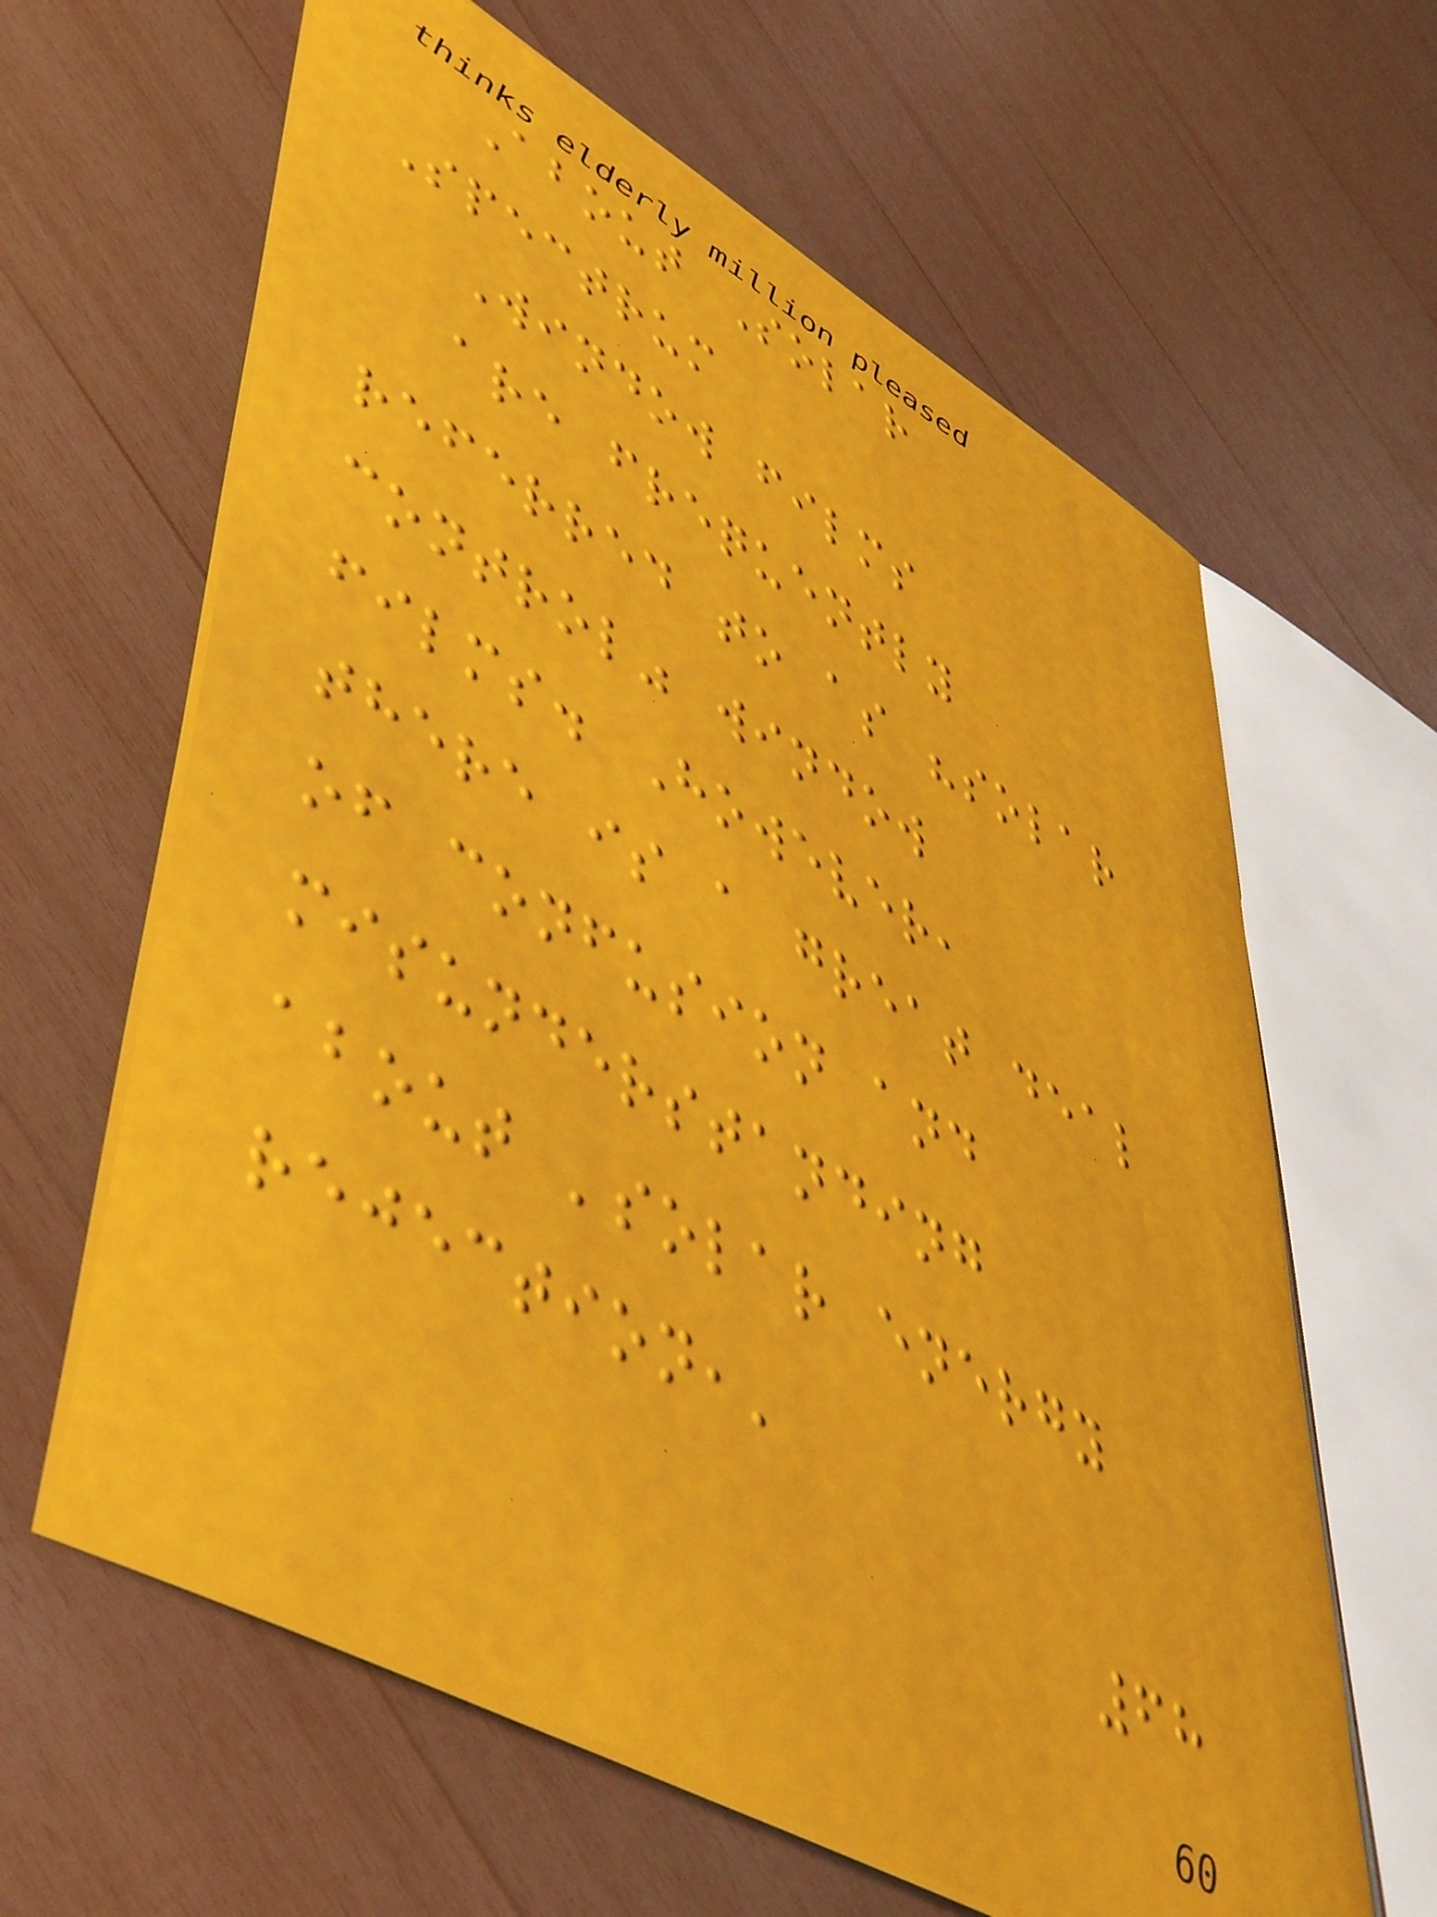About Solar
Spectrum
Window films
are frequently
referred to as "solar
control" window
films. However,
there is a great deal
of confusion and
misunderstanding
about 'solar energy
rejection,'
68
